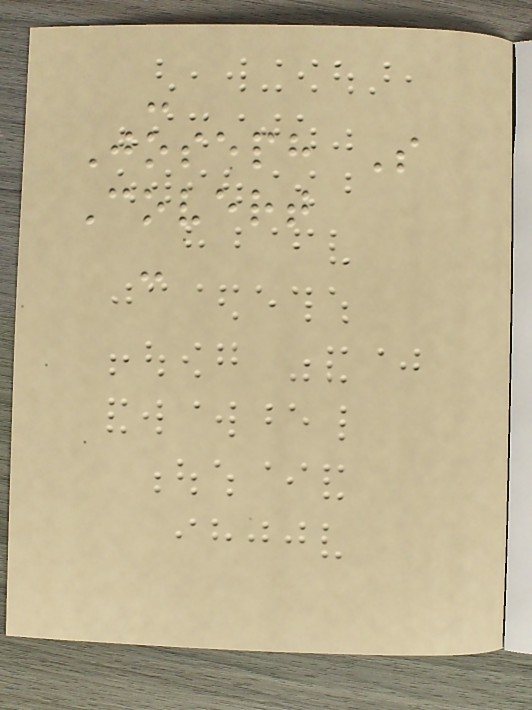-
Joseph S
Covert
-
